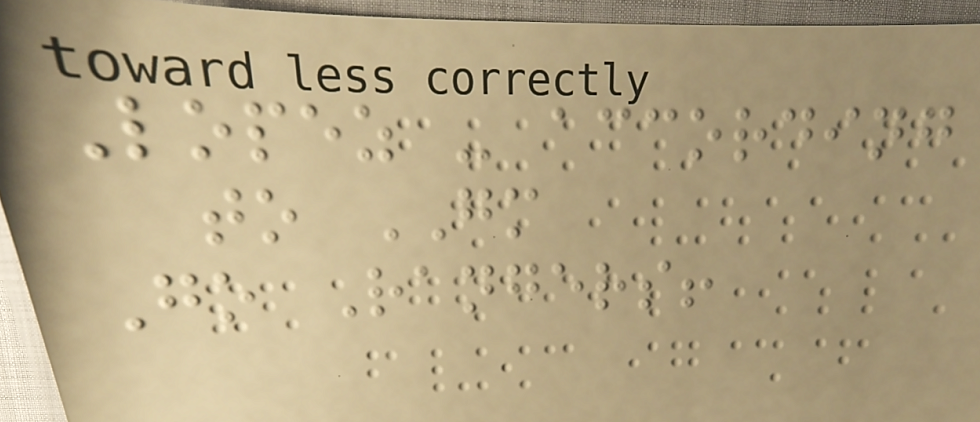Lopez - according
to GM
Go Rangers!
